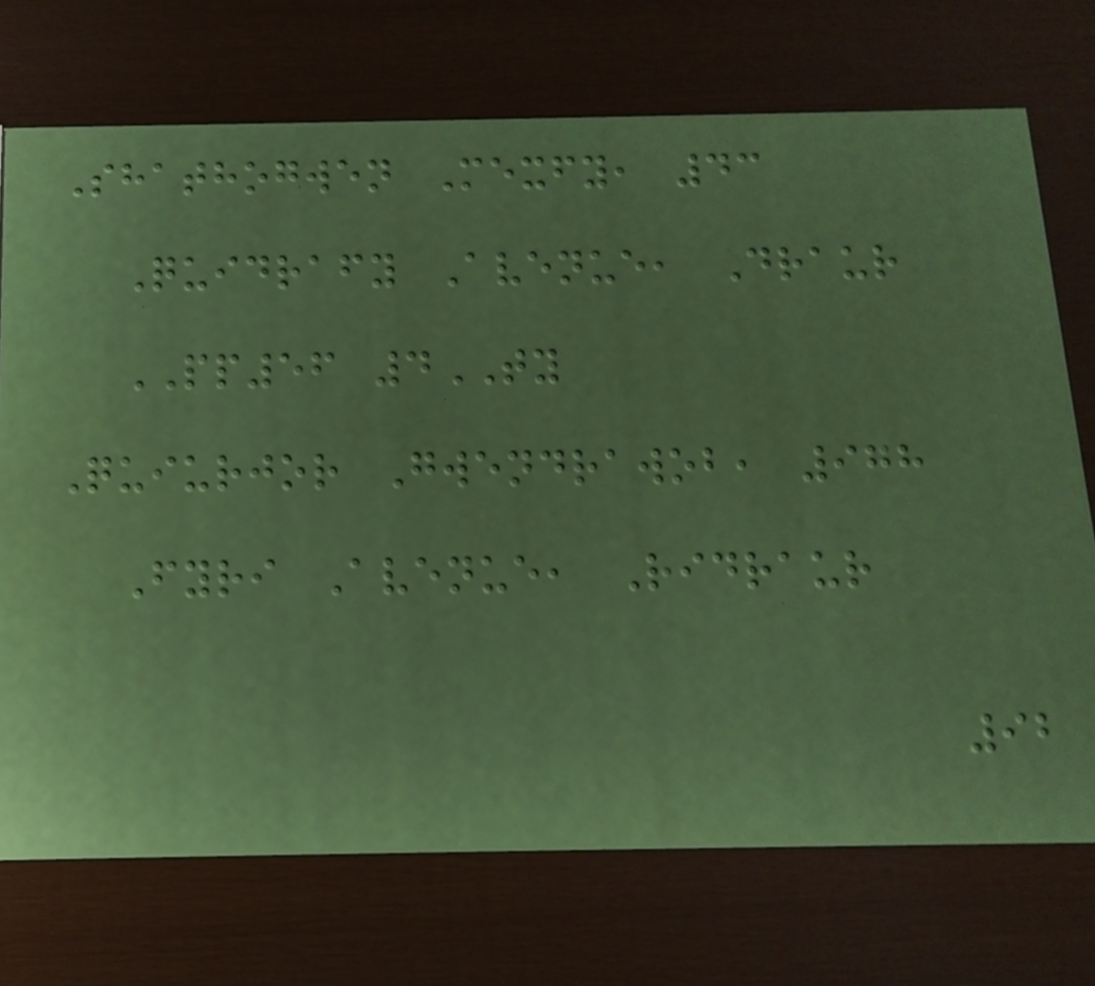Shathogwen Mexfy, 43
Quidrafy Avenue, Draur
PP56 4TY
Quiurjor Gwendrawob, 978
Fyri Avenue, Ridraur
92
